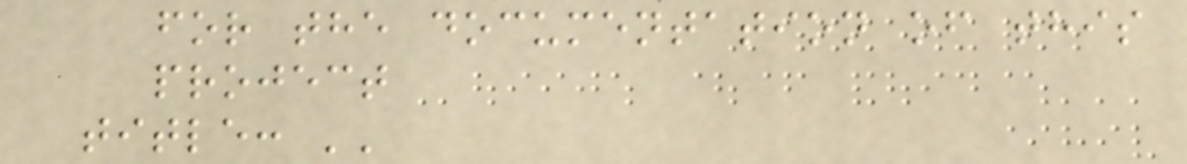for the documentation of this
project
title: ''
